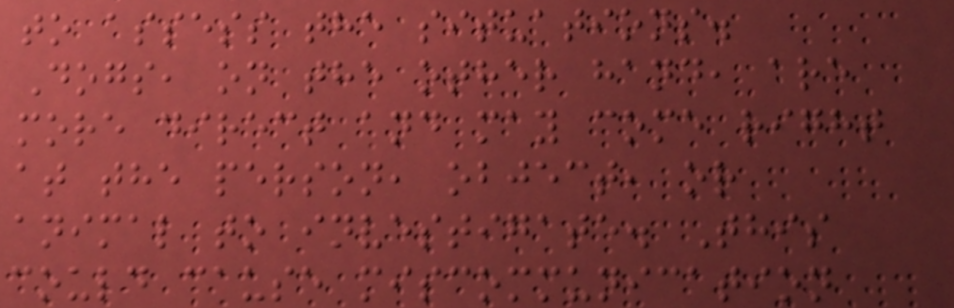to assess the situations.
Dogs, on the other hand, are
more direct and may come right
at the person, object, or
animal to investigate. This
could cause miscommunication
